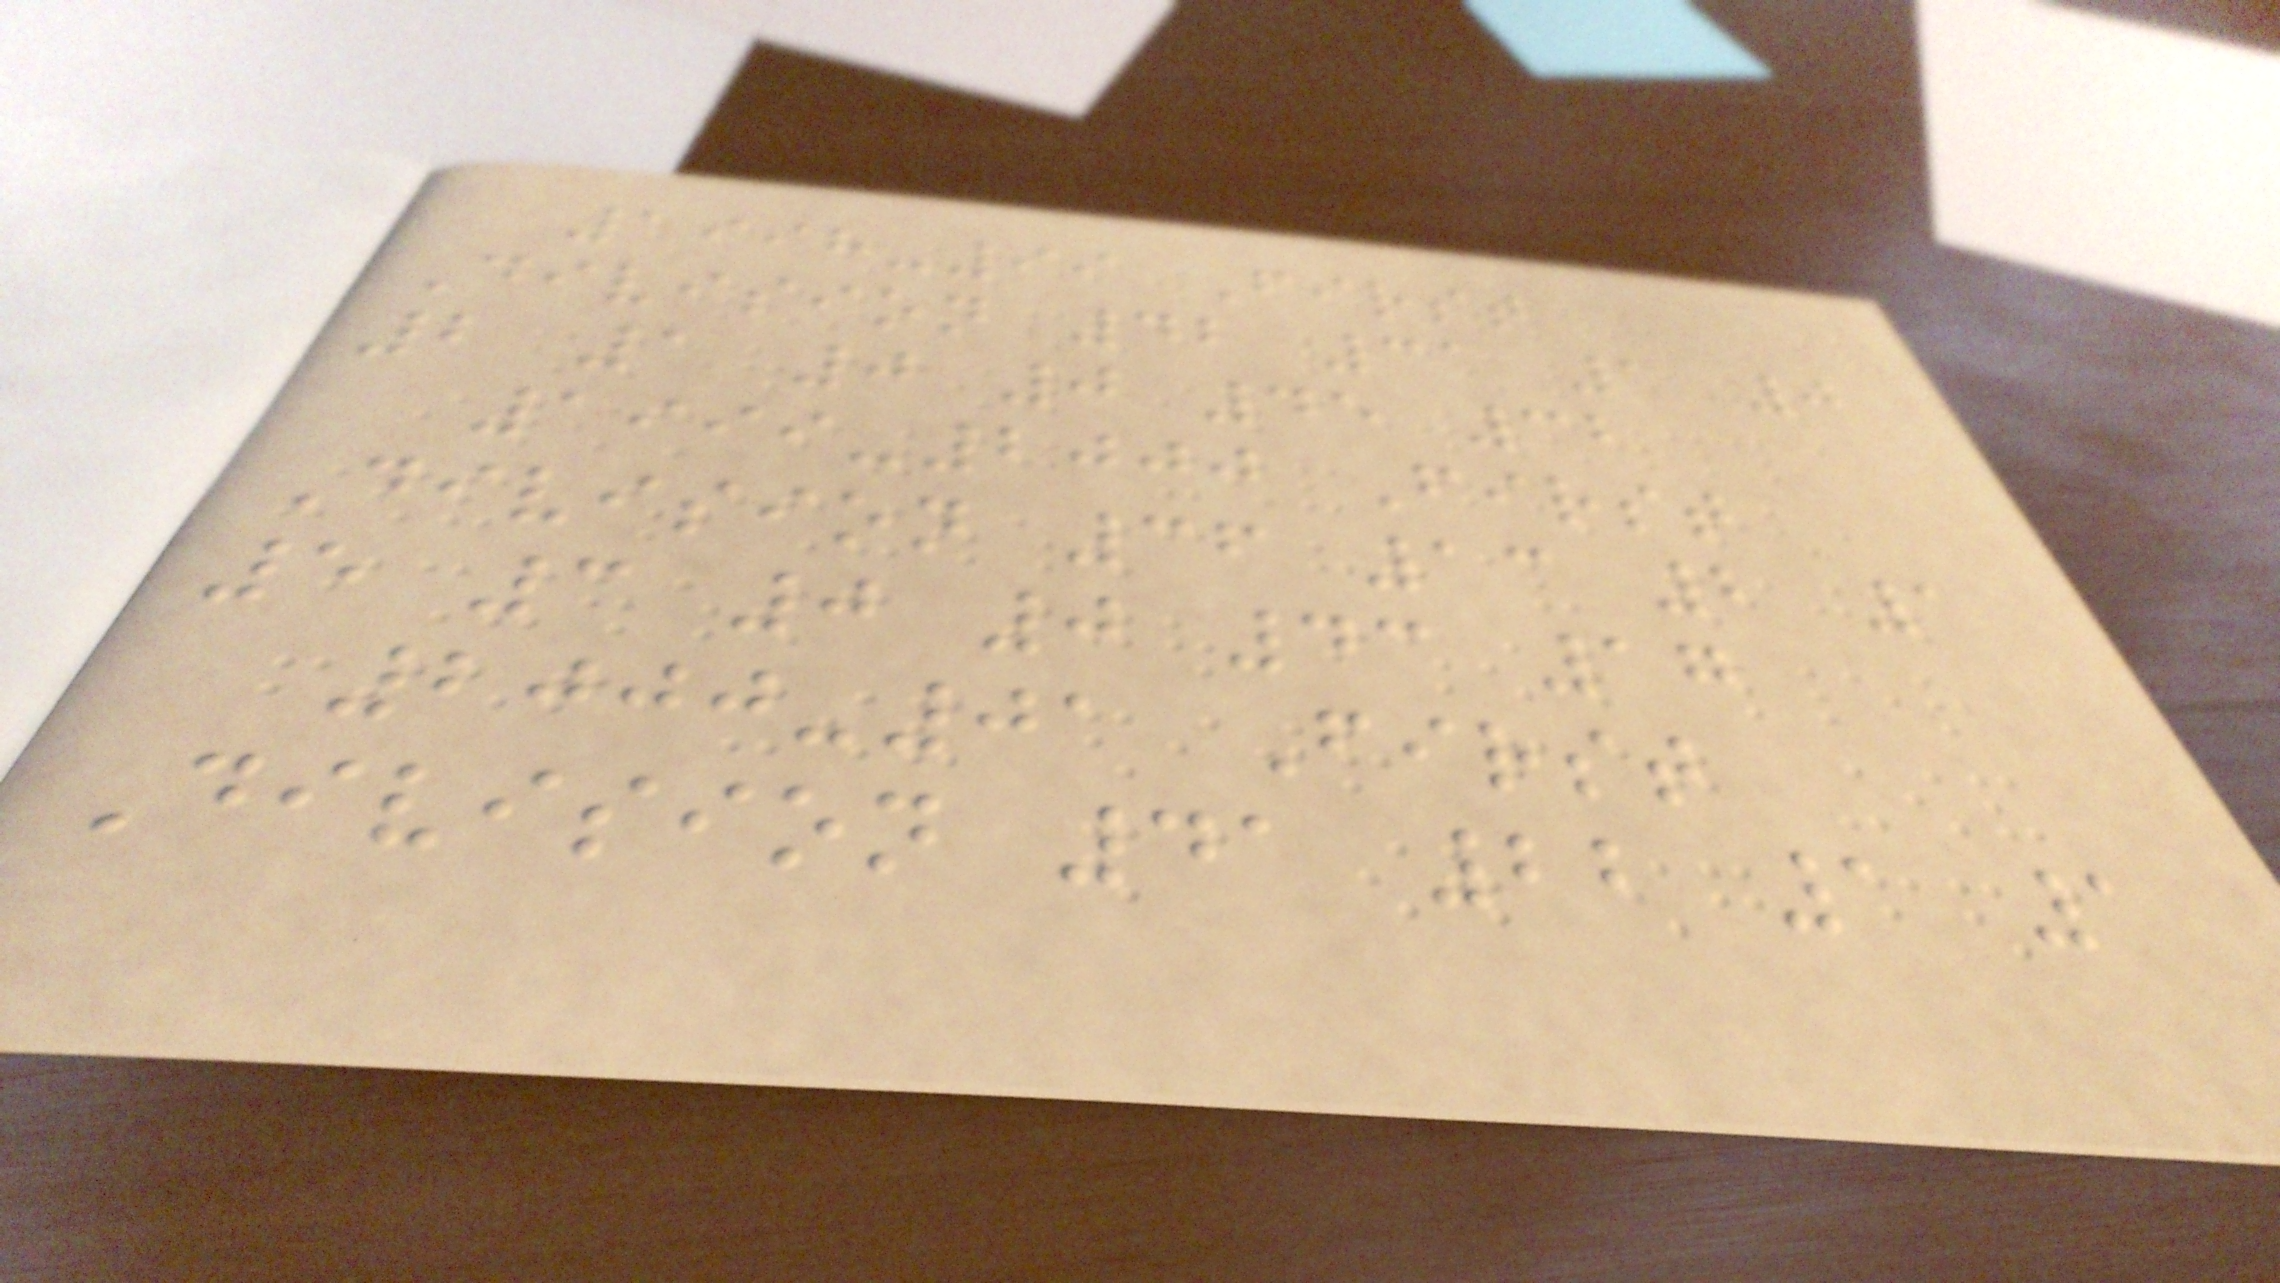1998-99 First
Division 42 31 1 0
2 1 0 0 45 32
1999-2000 First
Division 36 13 2 1
5 3 0 0 43 17
2000-01 First
Division 41 22 1 1
